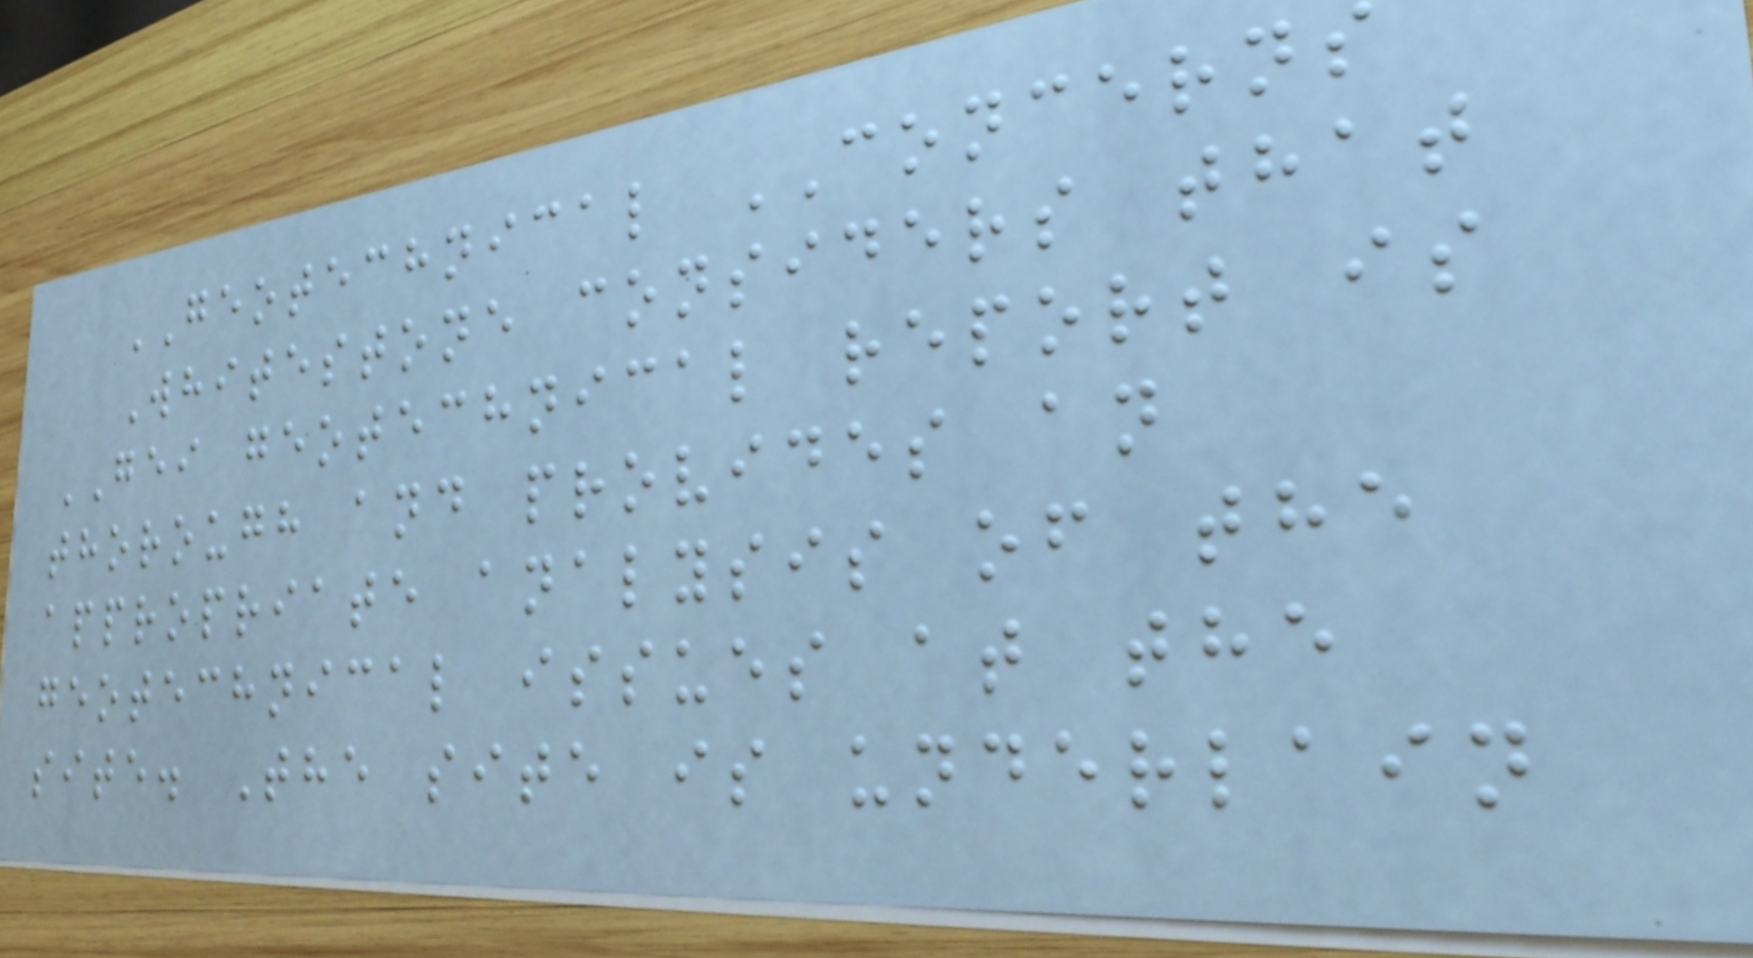GEOTECHNICAL CONCERNS
Whitestone considers that
GEI geotechnical report is
thorough and provides an
appropriate analysis of the
geotechnical issues at the
site. The site is underlain
